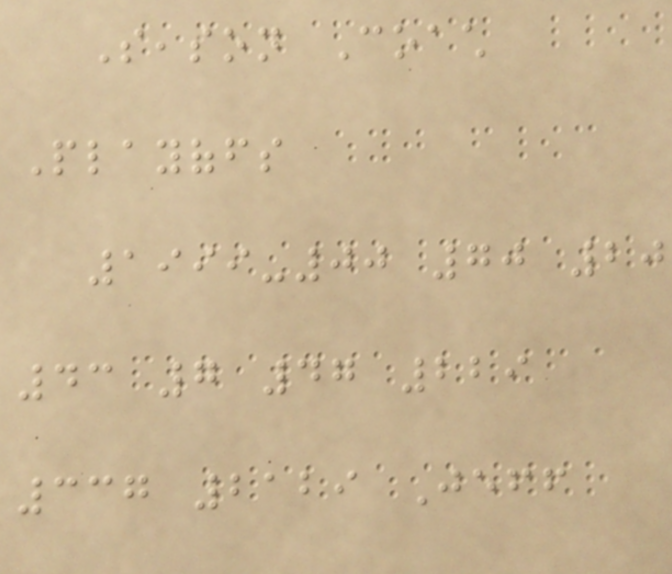Season Coach
Playoffs
1999-00 70 20
43 7 47 229
337 2129 Jeff
